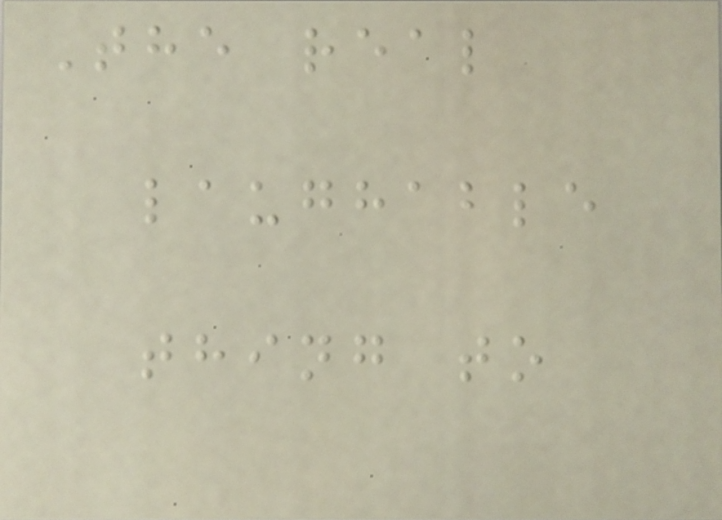The real
laughable
thing to
